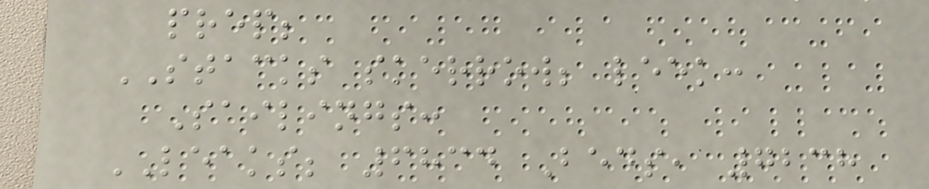prep;
STACKS skerrow; leek:
Sailings:
LEAKS; 6834 Beds, 7238
